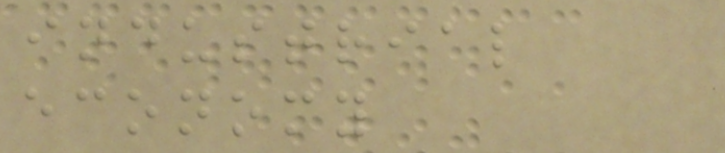industrial
economy
